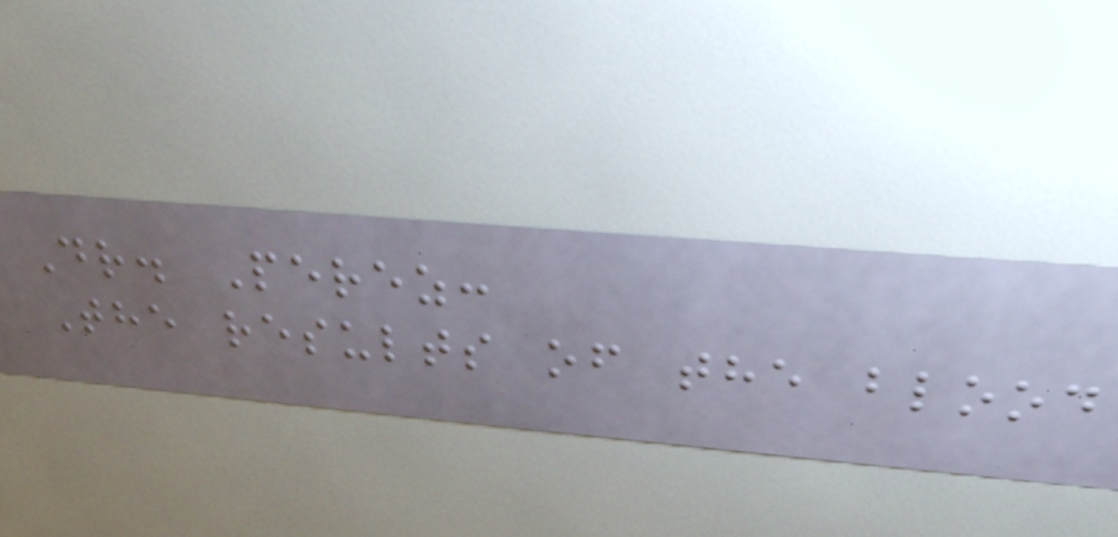Dr. Perez:
The results of the blood
